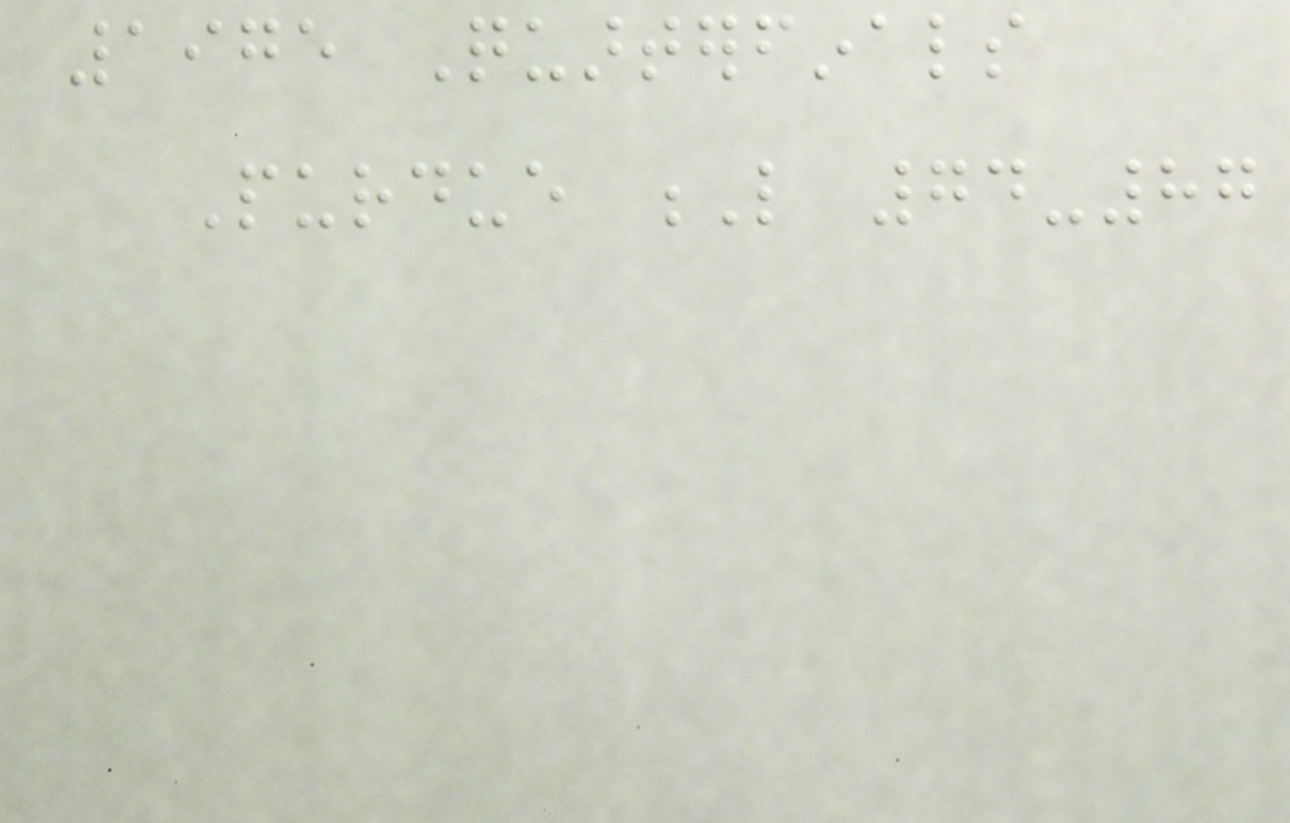1975 Quarterfinals
Purdue L 74-87
